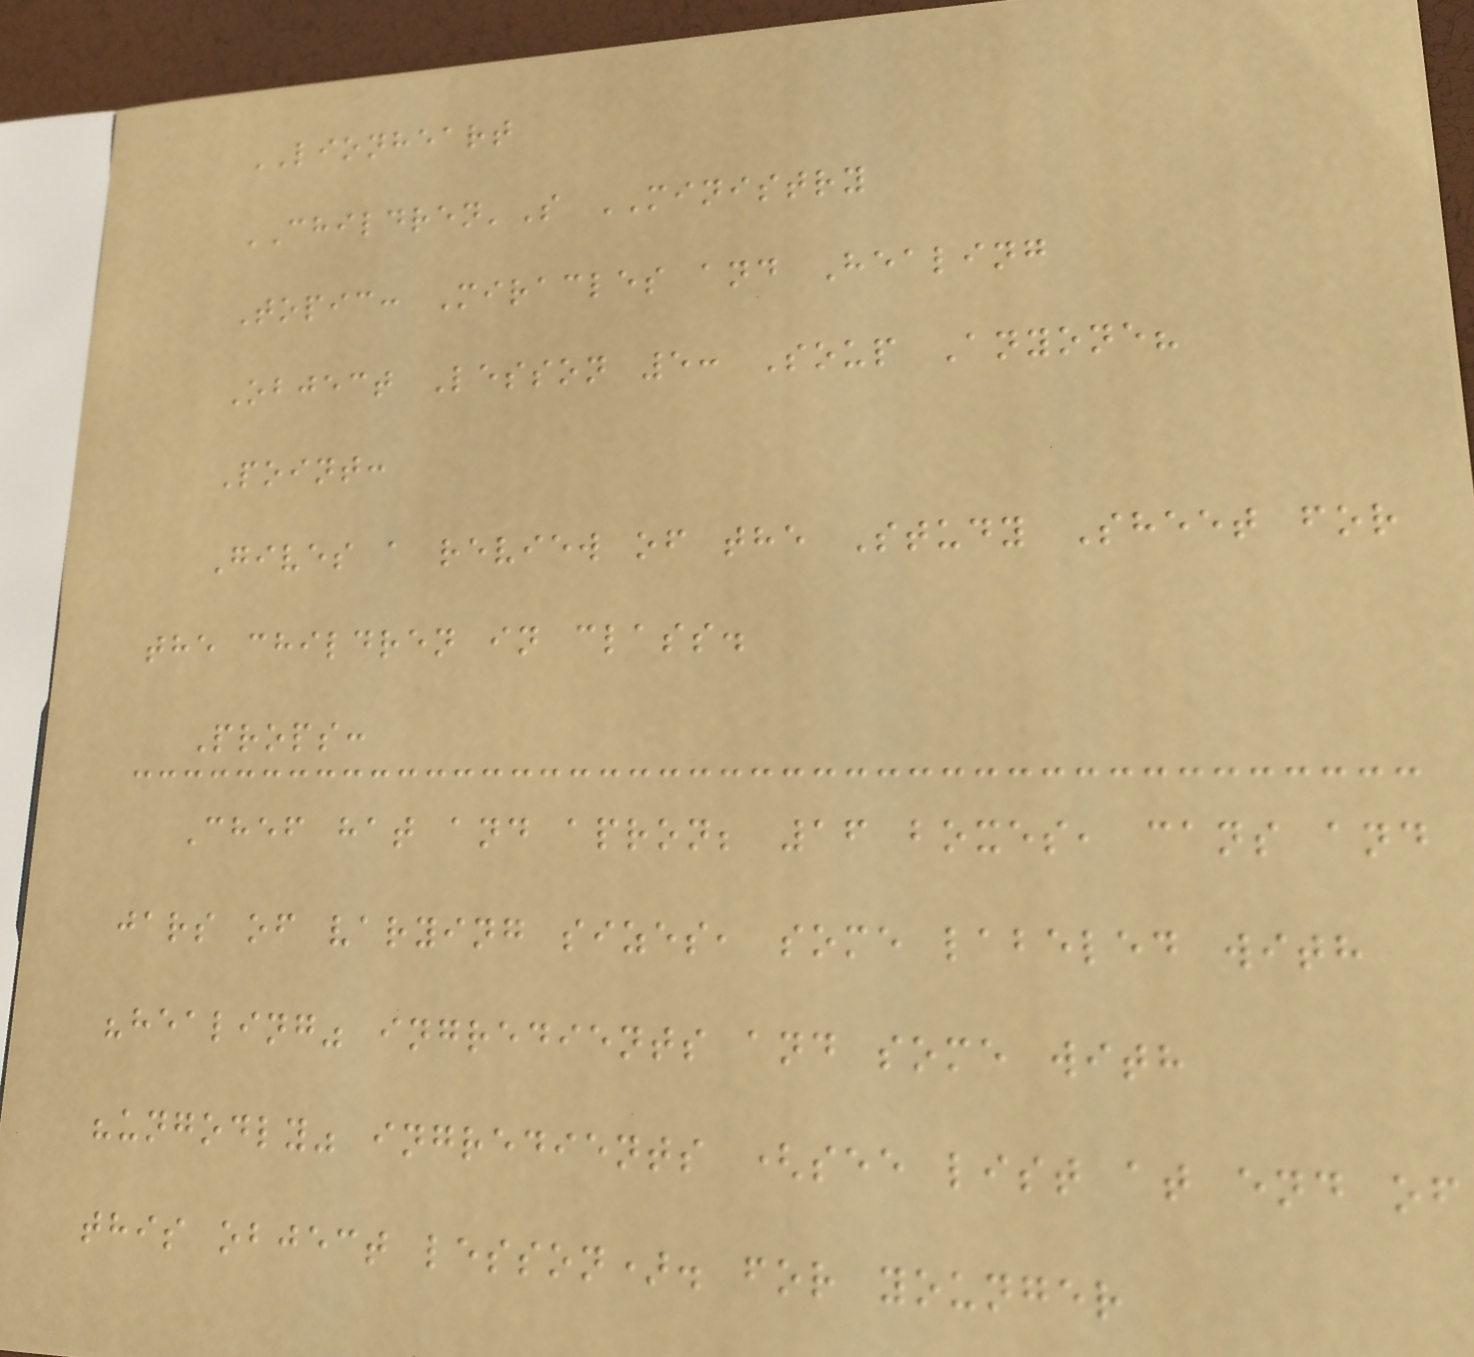LIONHEART
CHILDREN'S MINISTRY
Topic: Miracles and Healing
Object Lesson 5: Soup Anyone?
Point:
Gives a review of the Study Sheet for
the children in class.
Props:
Chef hat and apron; 16 boxes, cans and
jars of varying sizes, some labeled with
"healing" ingredients and some with
"ungodly" ingredients (see list at end of
this object lesson). for younger
